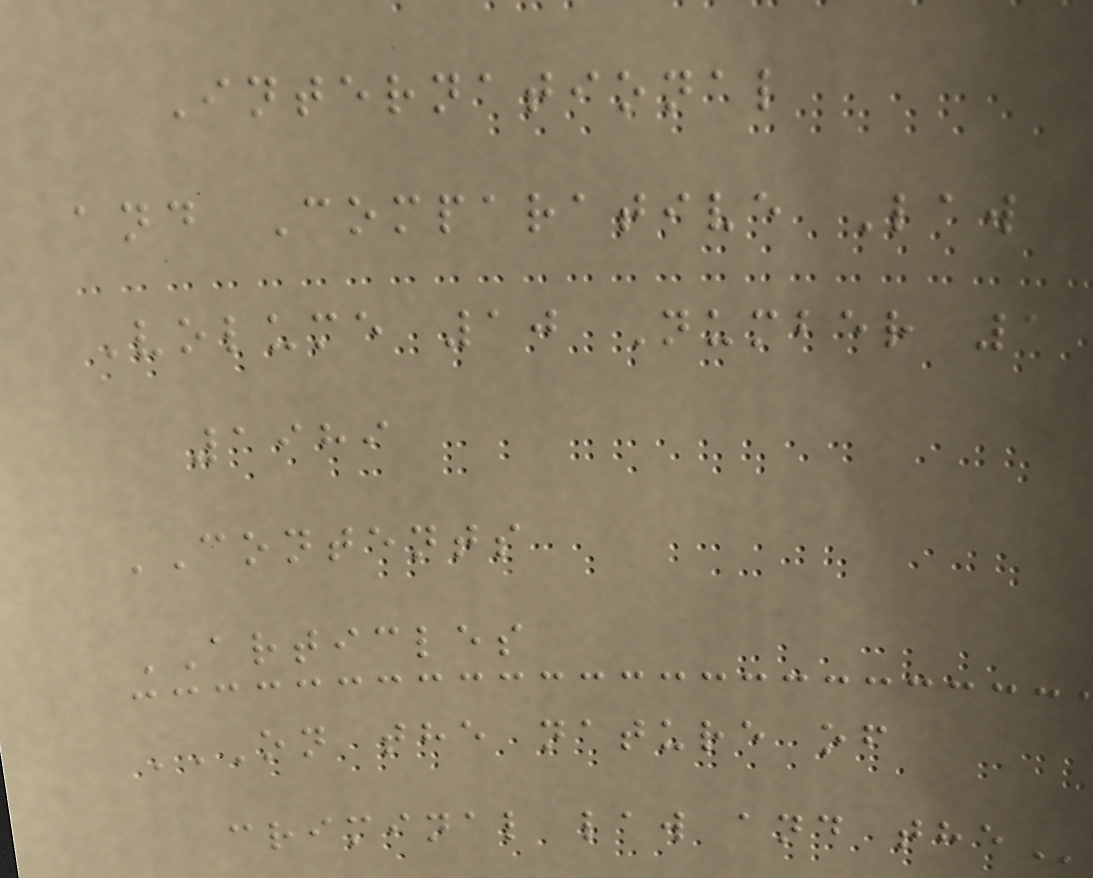International
and Comparative Law
Volume 10 Number 1
1989
CONTENTS
ARTICLES
ON THE NATURE OF
CRIMINAL LAW AND THE
